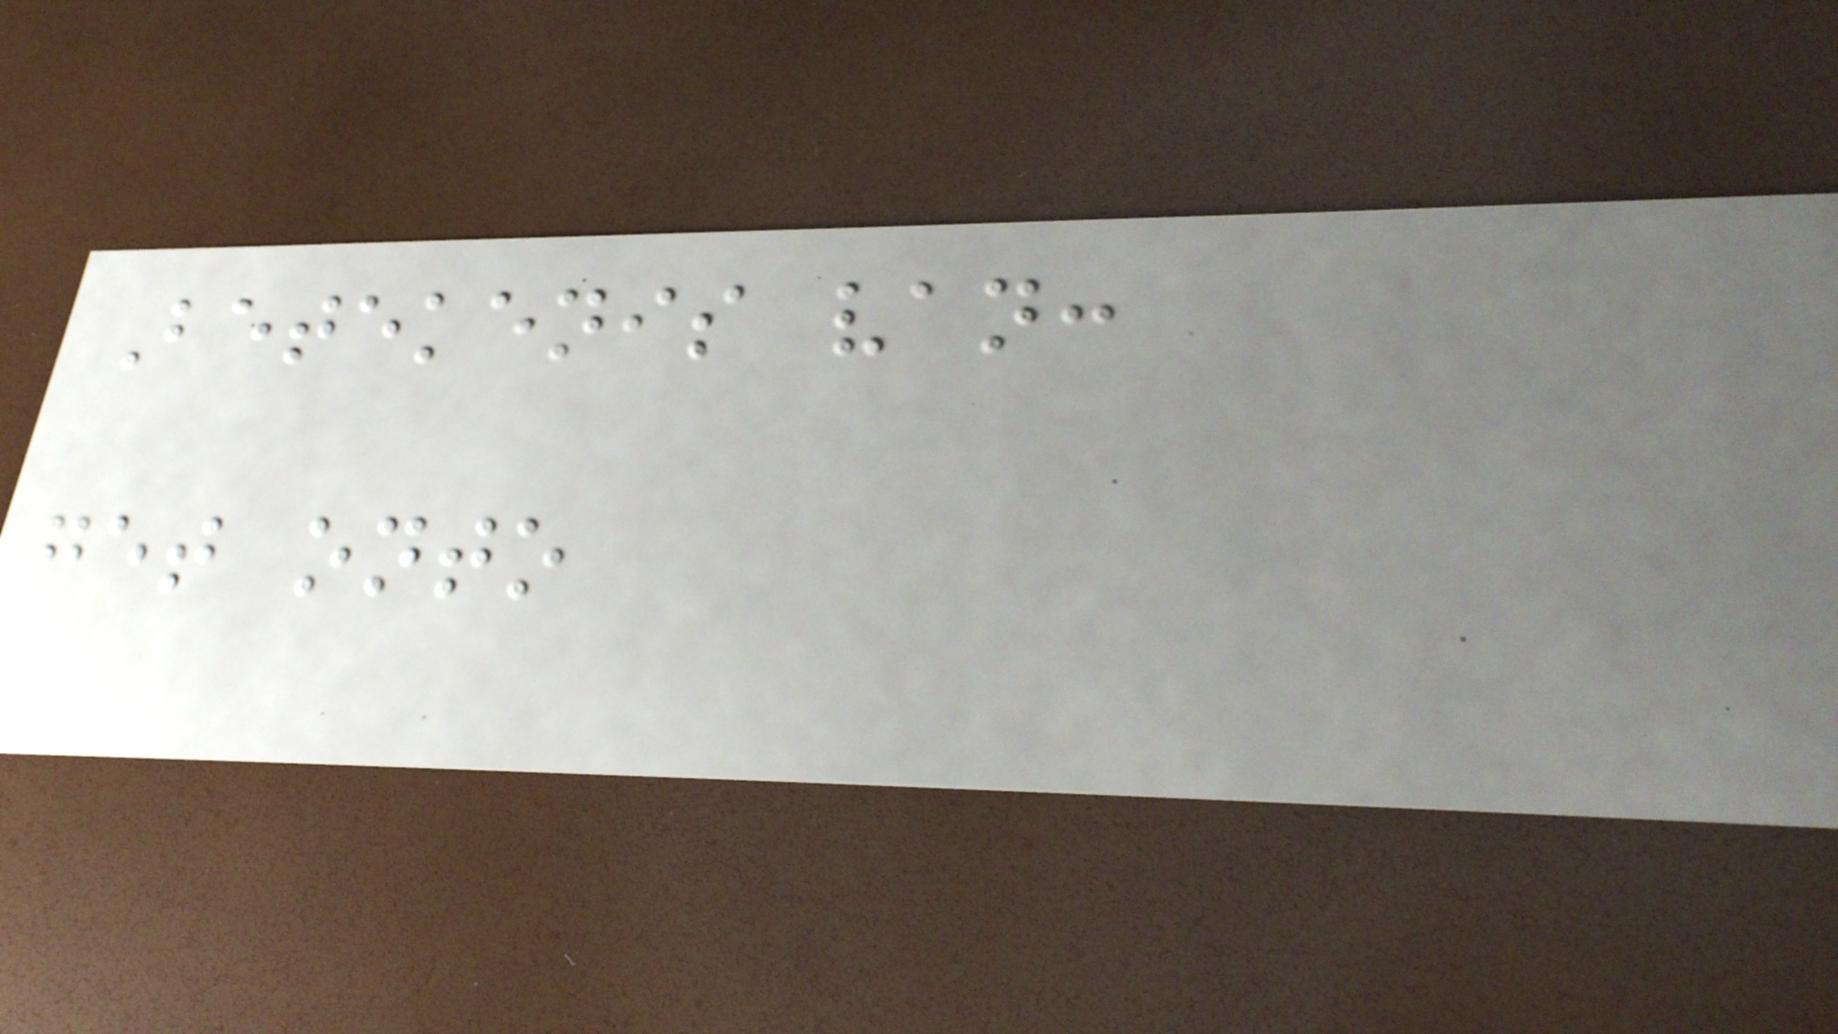Betekenis van:
get onto
